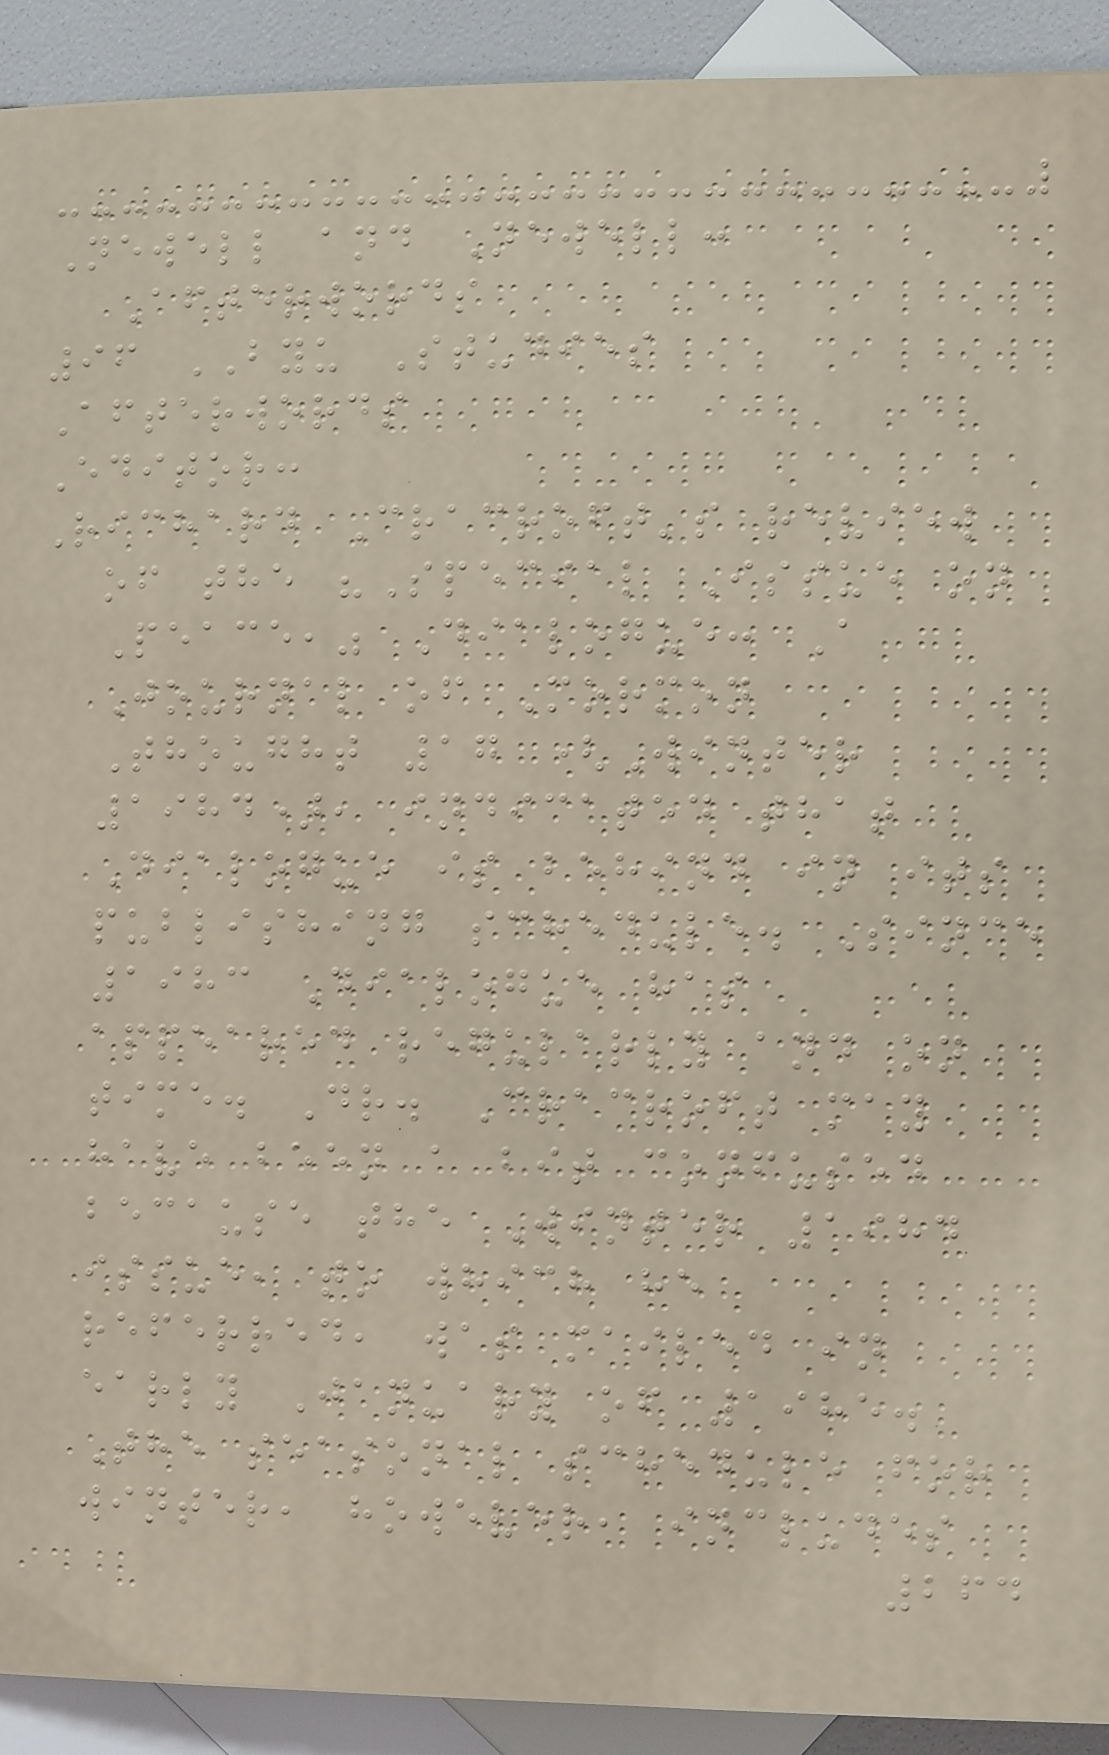Newell and Newell:
Afterwords
96 BYU Studies
Afterwords
Editor:
Richard Cracroft's review
of the "Special Issue on
Peace," Dialogue: A
Journal of Mormon
Thought 17 (Winter
1984), indicated that
Dialogue is behind in its
publishing schedule. Since
1983 Dialogue has
appeared regularly and on
time. Dr. Cracroft may
have been a bit confused
because the Winter 1984
issue, to which he
referred, was mailed in
early January of 1985.
The seasonal schedule for
winter, however, includes
264
